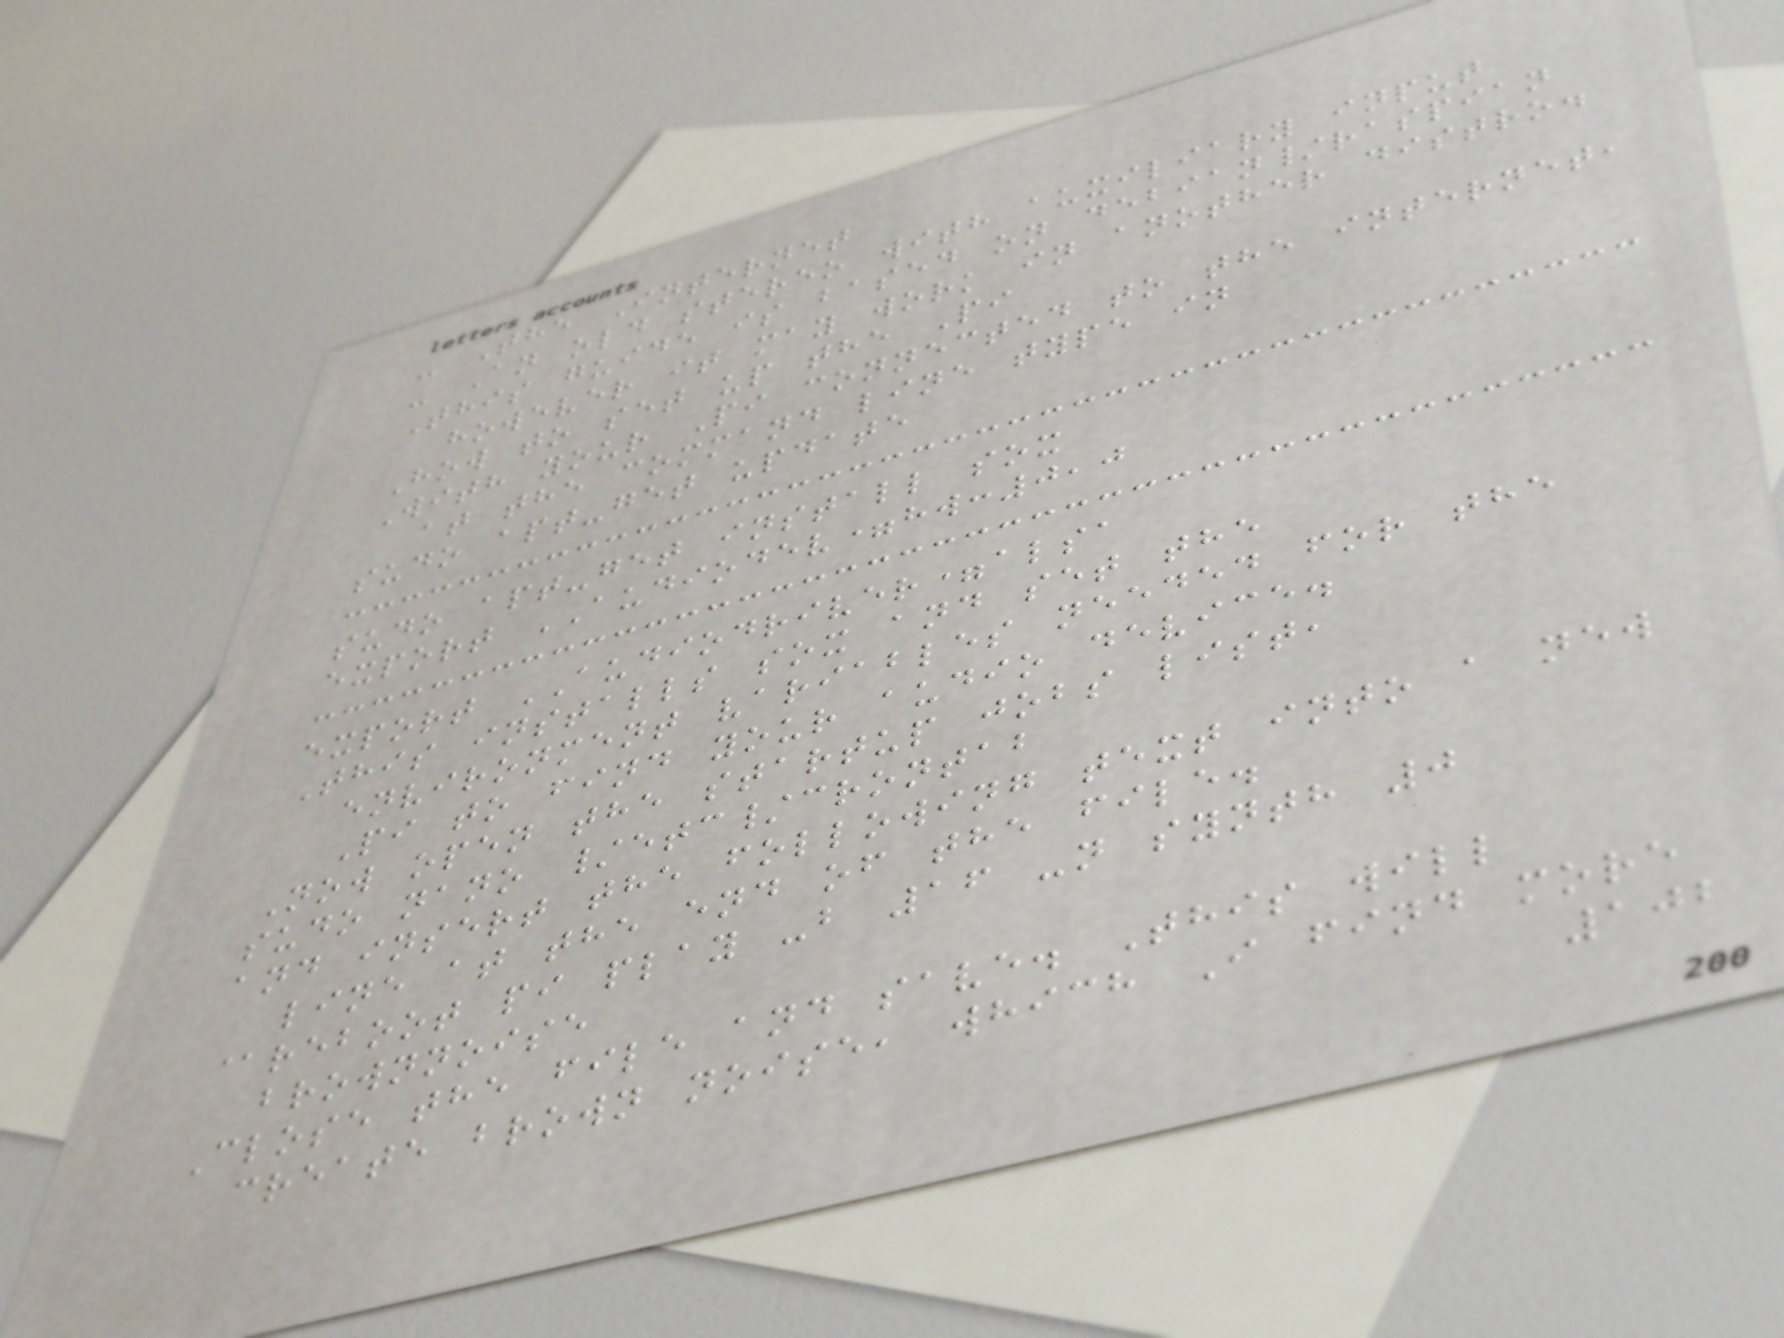- The Internet
- An old stereo with auxiliary input
This guide is based on debian/raspian
however it may work in another distro.
How to set up the Pi
With your Pi connected to the internet,
at the command line type in
sudo apt-get update
sudo apt-get install sox
export AUDIODEV=hw:0,0
export AUDIODRIVER=alsa
This installs sox and set the
environment variables needed for the
Pi to find your audio device.
Now open the startup jobs list,
sudo nano /etc/crontab
and insert the following text into a new
line at the end of the file.
@reboot pi play -b 16 -n synth 0
brownnoise
Close the file and save. This will
create brown noise, which I find more
102
